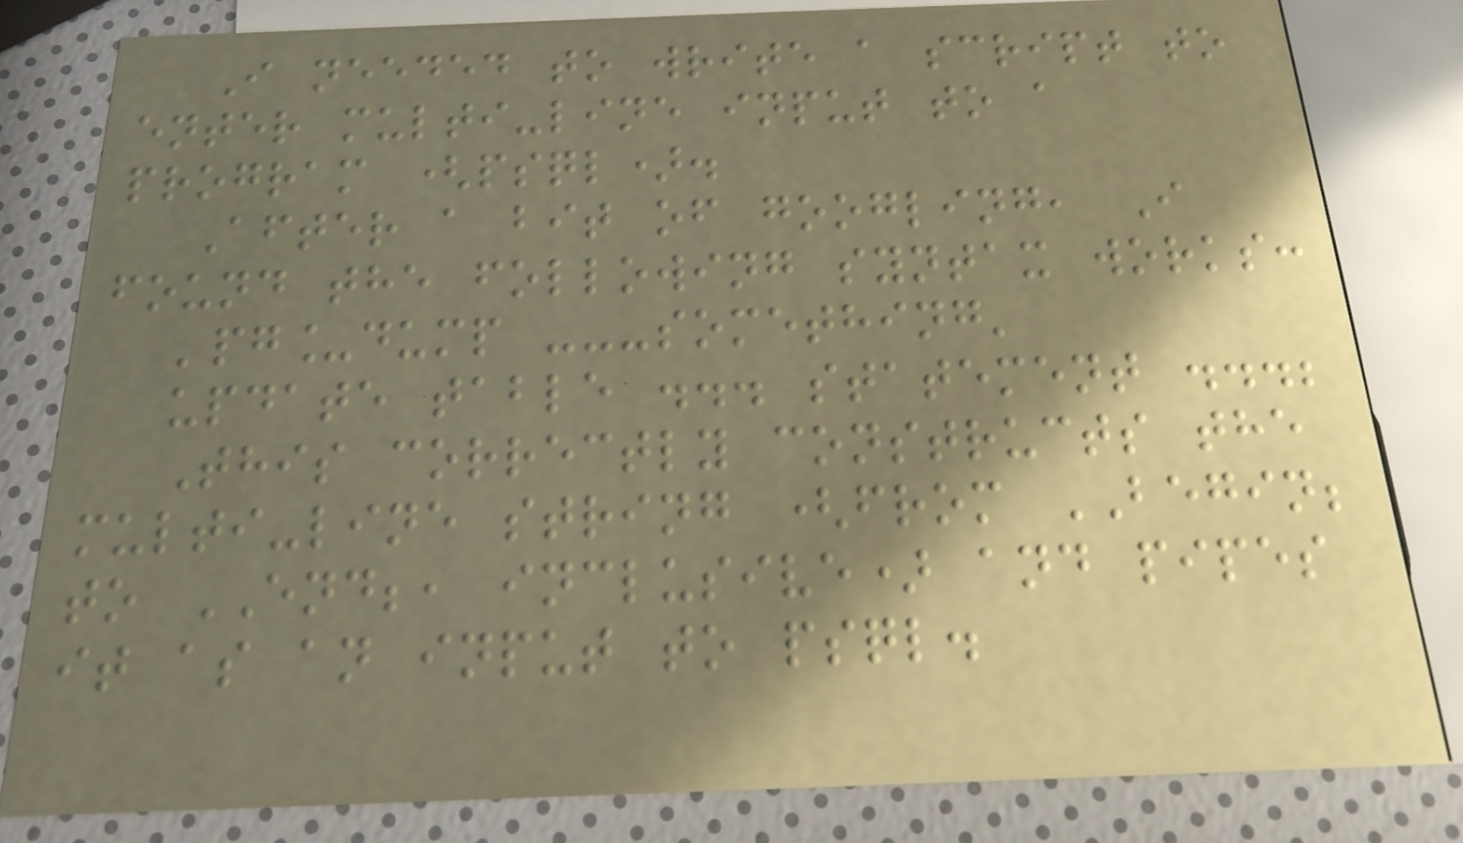I needed to write a script to
enter multi-line input to a
program (psql).
After a bit of googling, I
found the following syntax works:
'pg_dump ---something'
update table ... statement ...;
This correctly constructs the
multi-line string (from BEGIN;
to END;, inclusive) and pipes
it as an input to psql.
